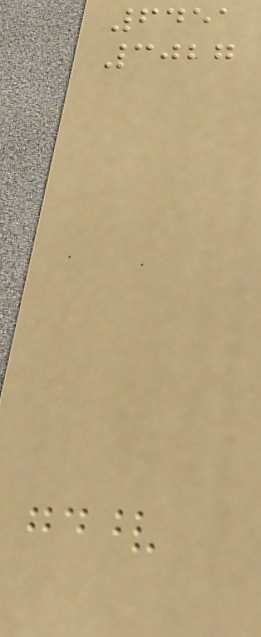6451
3027
